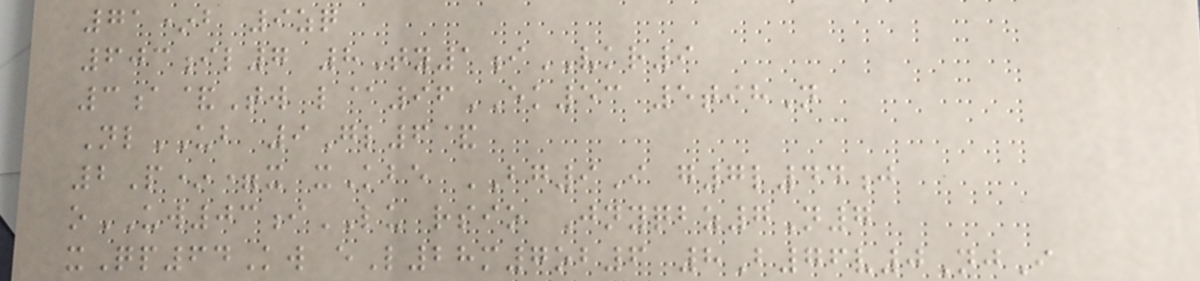71*b 9zq
603il7 8Ty1iVKR9
3a&Tw l@96EK53 5tihN
NlUB 9Gl6&
2P*=x xKbe BG9I g7l44j
oUW03iLU rsio Jnyqbz7N7
xQp64Kw eL28m7ob6 8B76v0NjI
